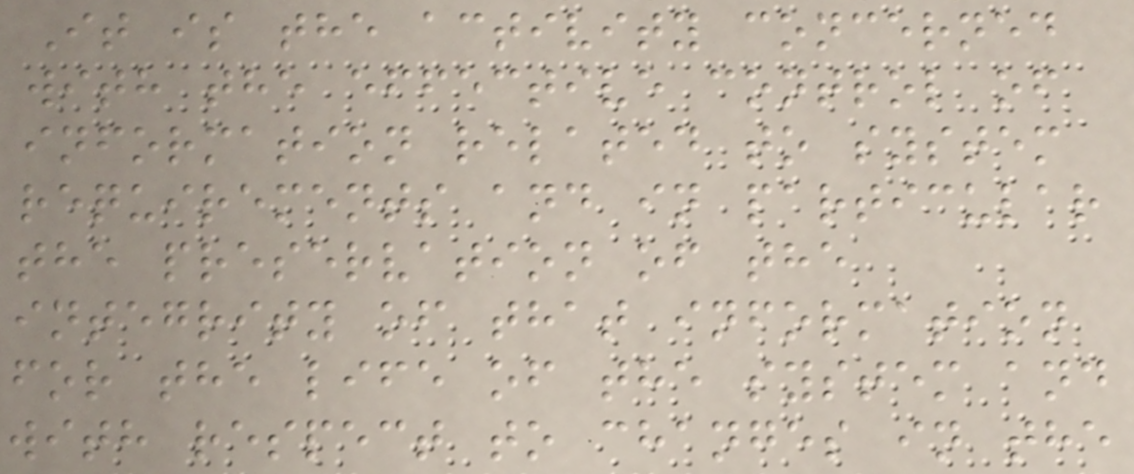It is the activity concerned
with the effective control of
information related to system
requirements and in particular
the preservation of the
integrity of that information
for the life of the system and
with respect to changes in the
